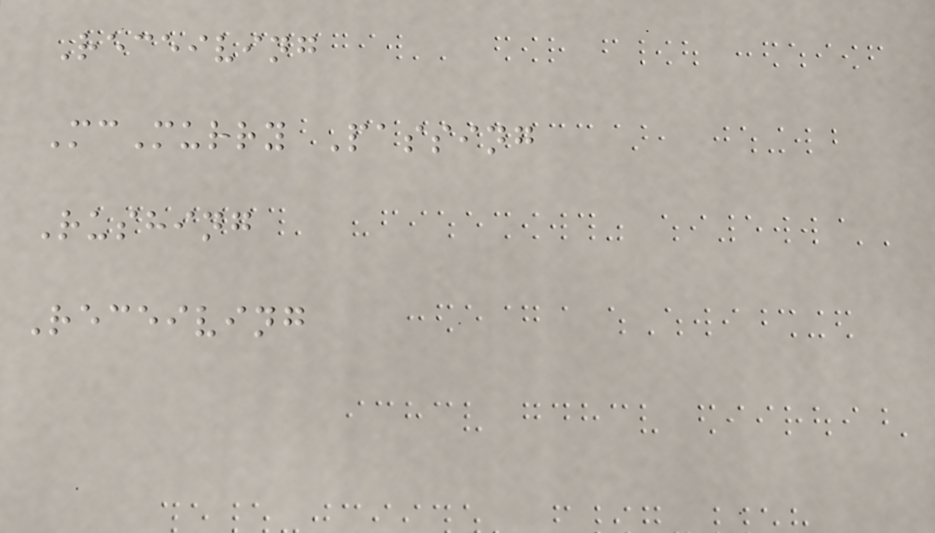Receiving
McMurry Passing
Rushing
Receiving
